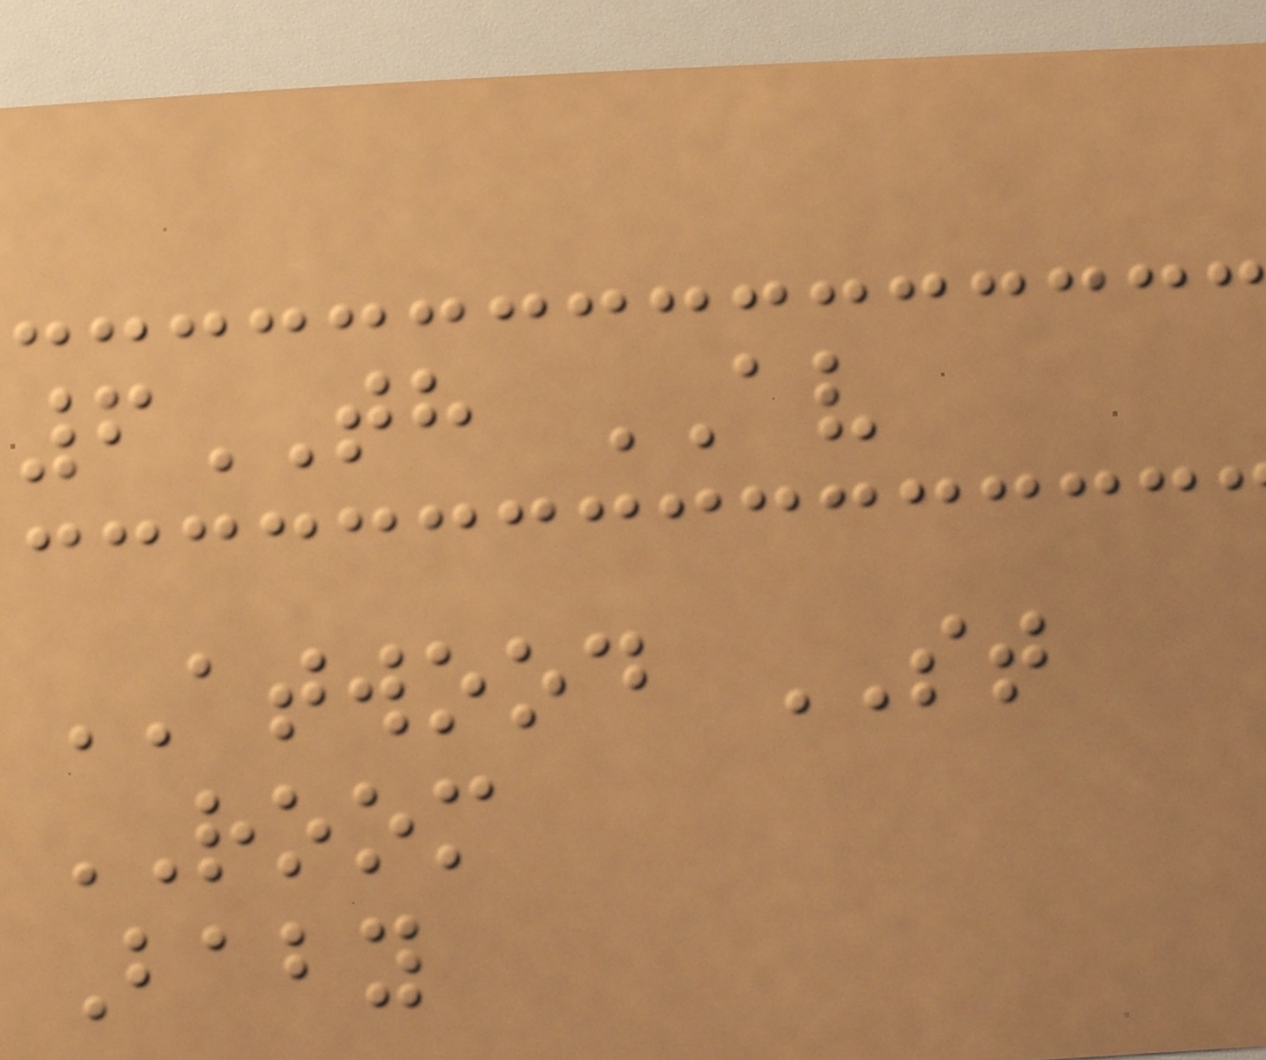6TH AV
ATWOOD ST
ROOM
Baby
